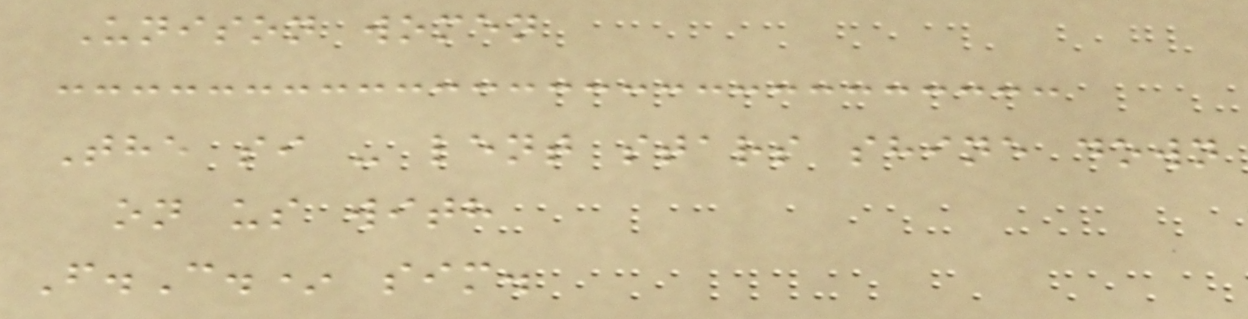Unison women
The si - lent stars shine down
on us with
F.C.* sim.
